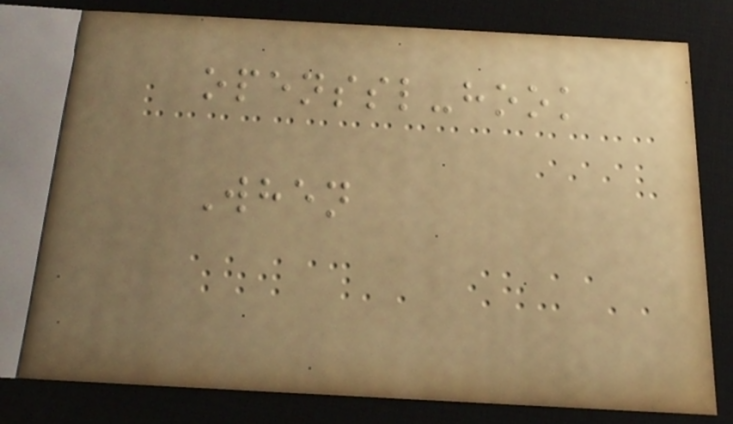openssl-hook
When
